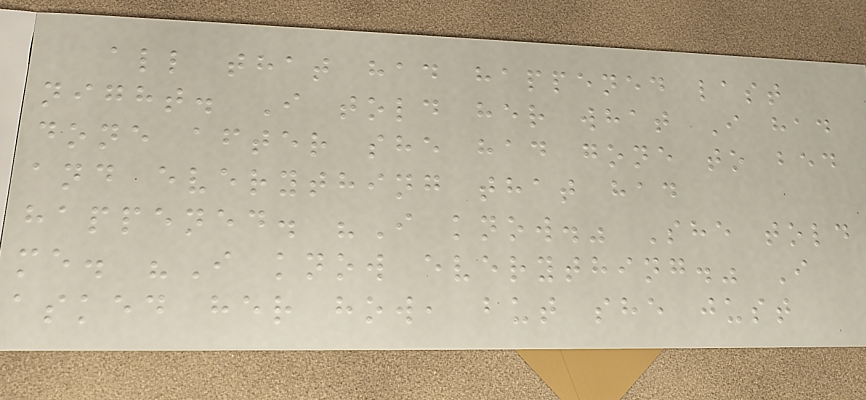all that had happened last
night. I told her what I had
done after she had gone to bed
and everything that had
happened. "I know." She told
me. "I know everything." I
asked her how, but she just
